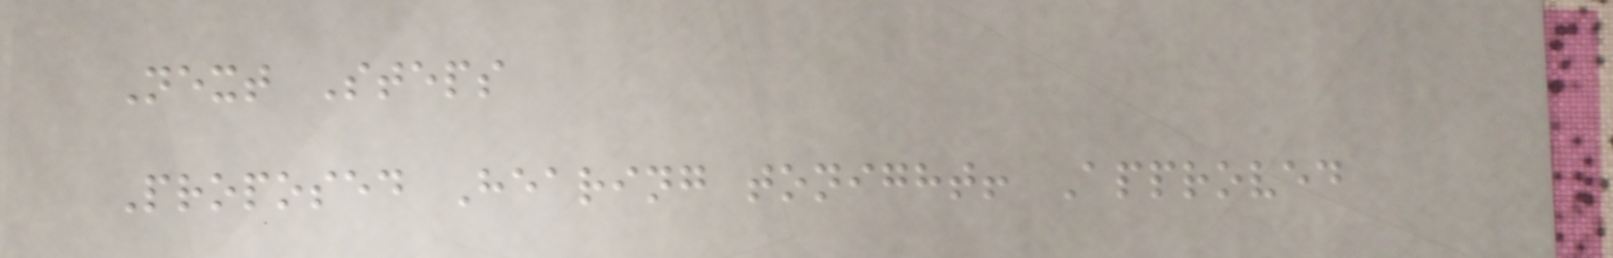Next Steps
Proposed Hearing tonight! Approved
